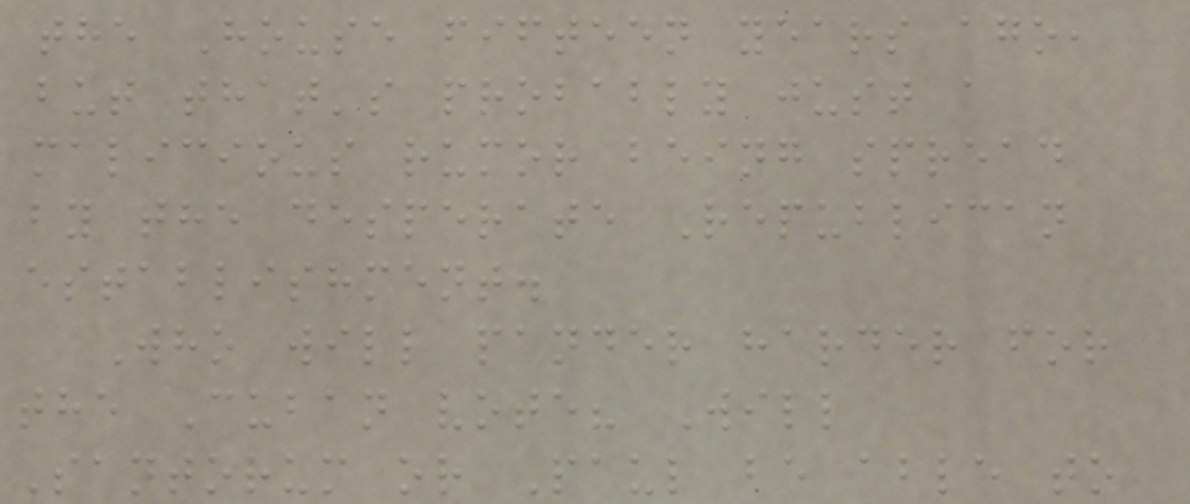the House fifteen years ago,
but that's probably just a
malicious rumor being spread
by the desperate Republican
establishment.
Who will pander harder for
the Cuban vote? Will
Santorum or Paul be able to
